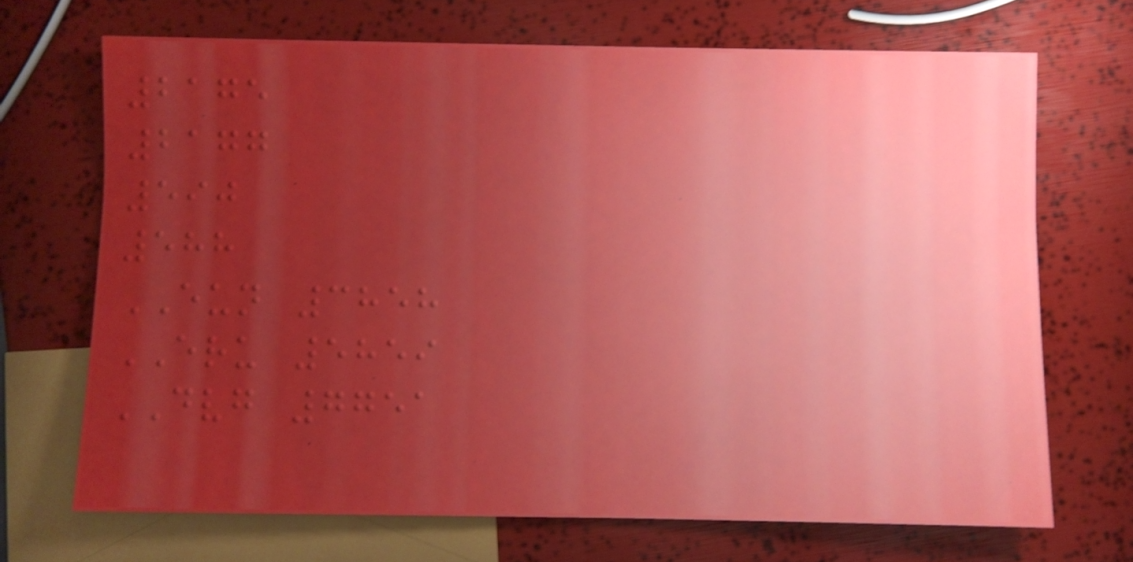2175
2177
590
588
EUN 3858
ERU 5859
DVG 7751
